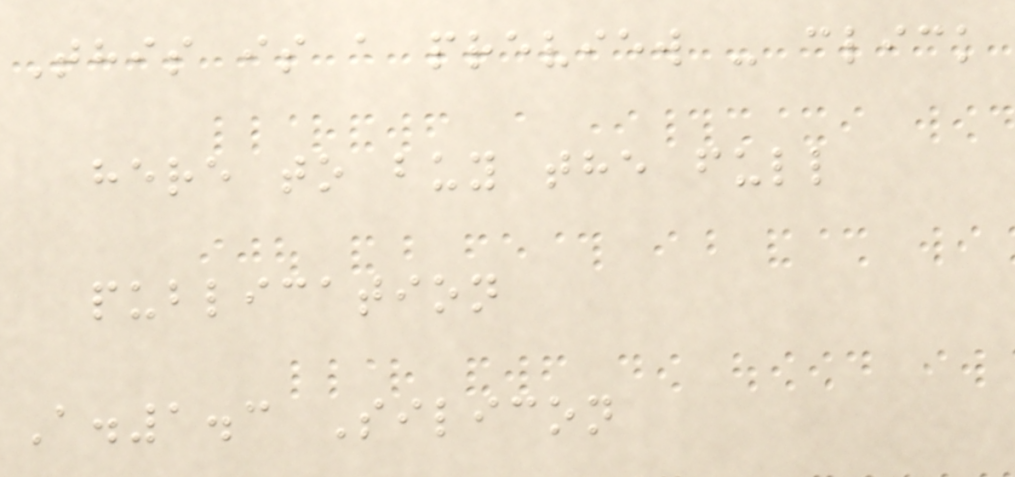This is a preview - click
here to buy the full
publication
A.1.3 Silicon
